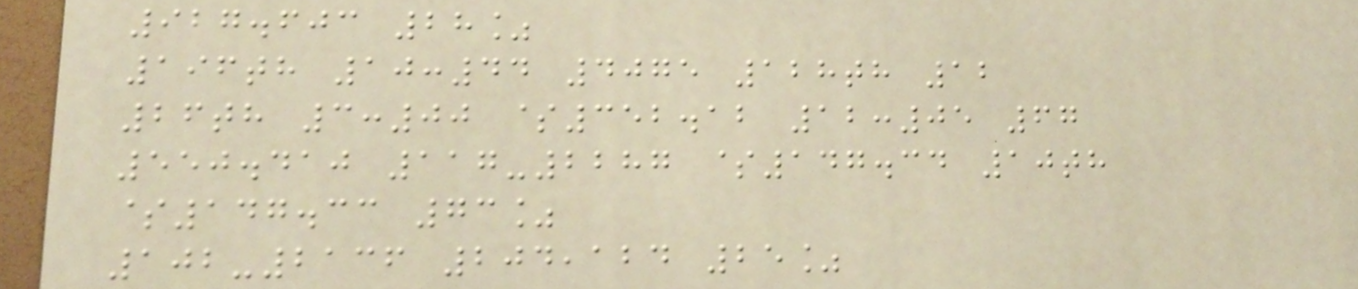927.603 28%
196th 10:44 4075 128th 12
26th 3:00 $352.12 12:05 67
550.410 117-2287 $147.34 10th
$147.33 73%
102-2136 204,124 25%
